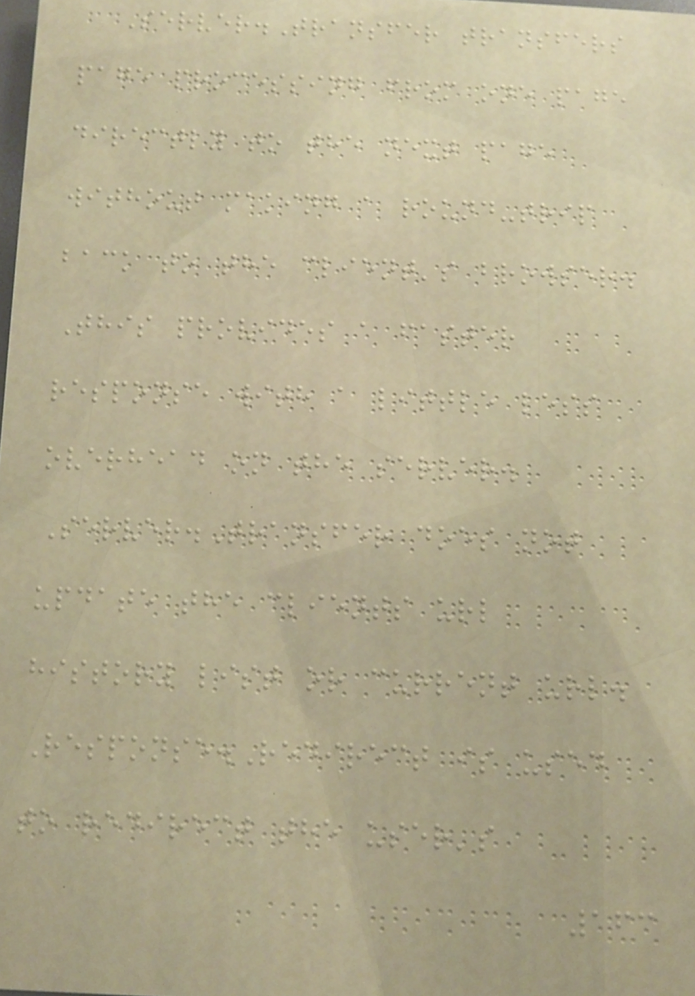Server.Transfer transfers
page processing from one page
directly to the next page
without making a round-trip
back to the client's browser.
This provides a faster
response with a little less
overhead on the server.
Server.Transfer does not
update the clients url
history list or current url.
Response.Redirect is used
to redirect the user's
163
